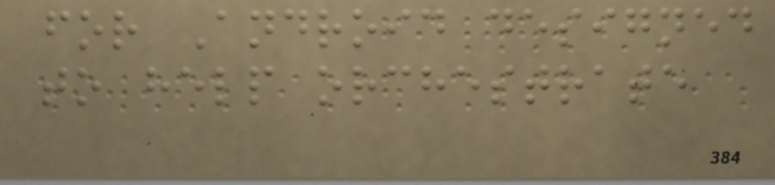for Android designed
to help orchestrate
